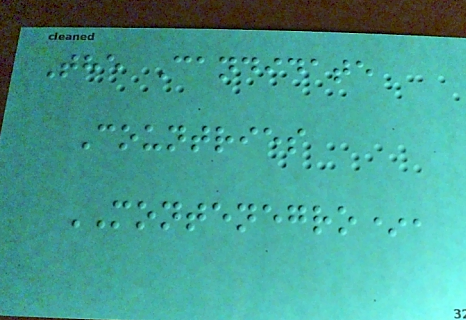The Candidate
Countries
MONTENEGRO*,
